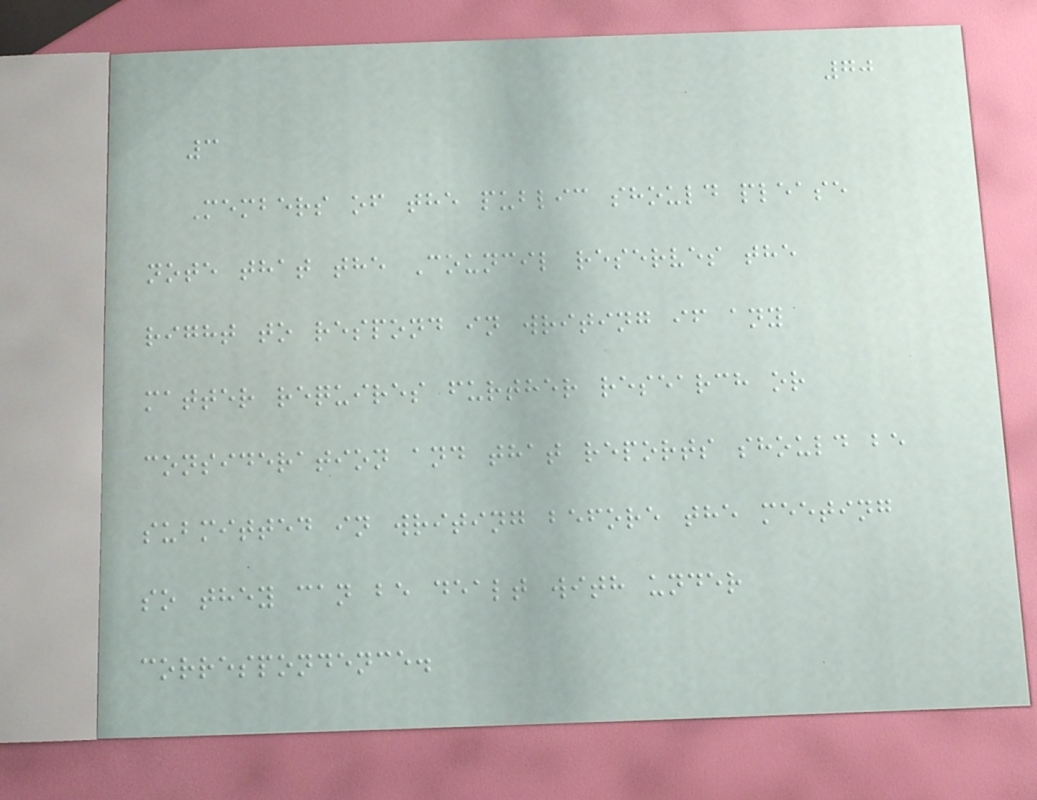70
3
Members of the public should please
note that the Council reserves the
right to respond in writing if any
matter requires further research or
consideration and that reports should be
submitted in writing before the meeting
so they can be dealt with under
correspondence.
